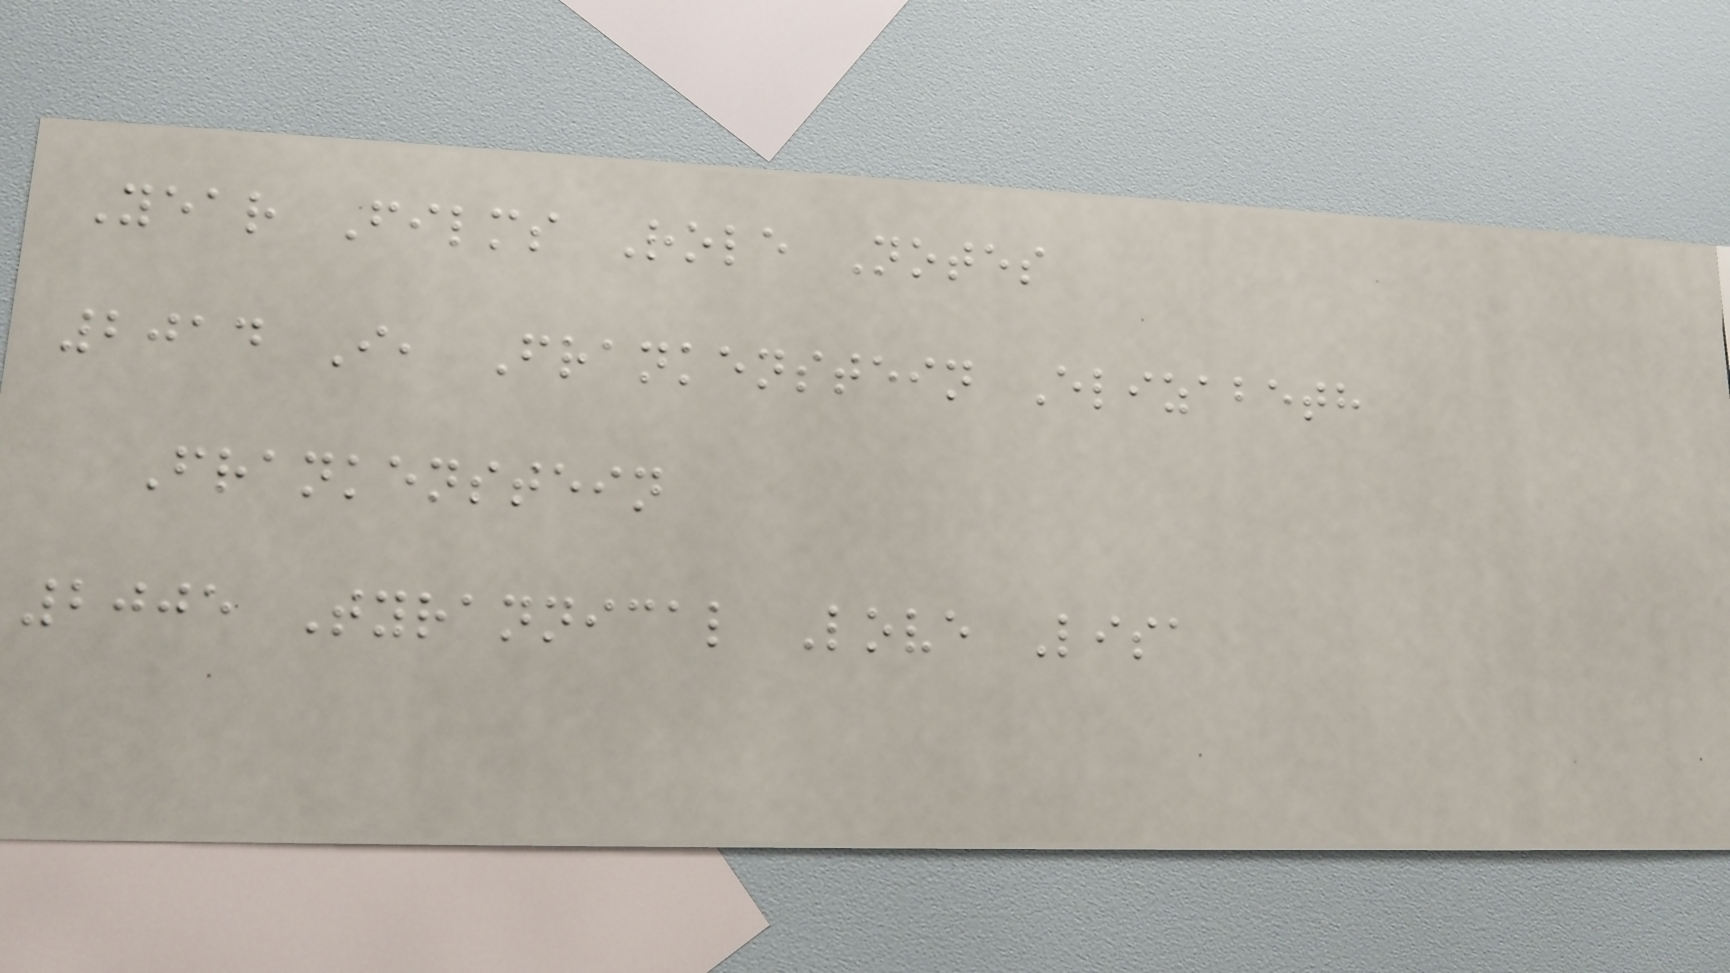Year Films Role Notes
2014 I, Frankenstein Elizabeth
Frankenstein
2005 Tyrannical Love Lisa
